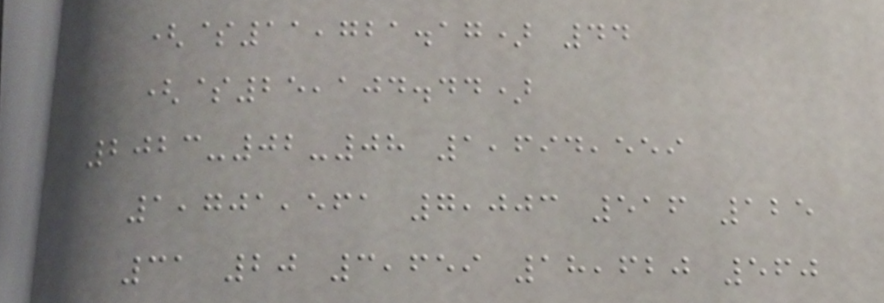($11,721.17) 44
($25,104.44)
2023-02-08 1,694,559
1,701,561 7,003 516 125
31 20 3,659 18,620 560
